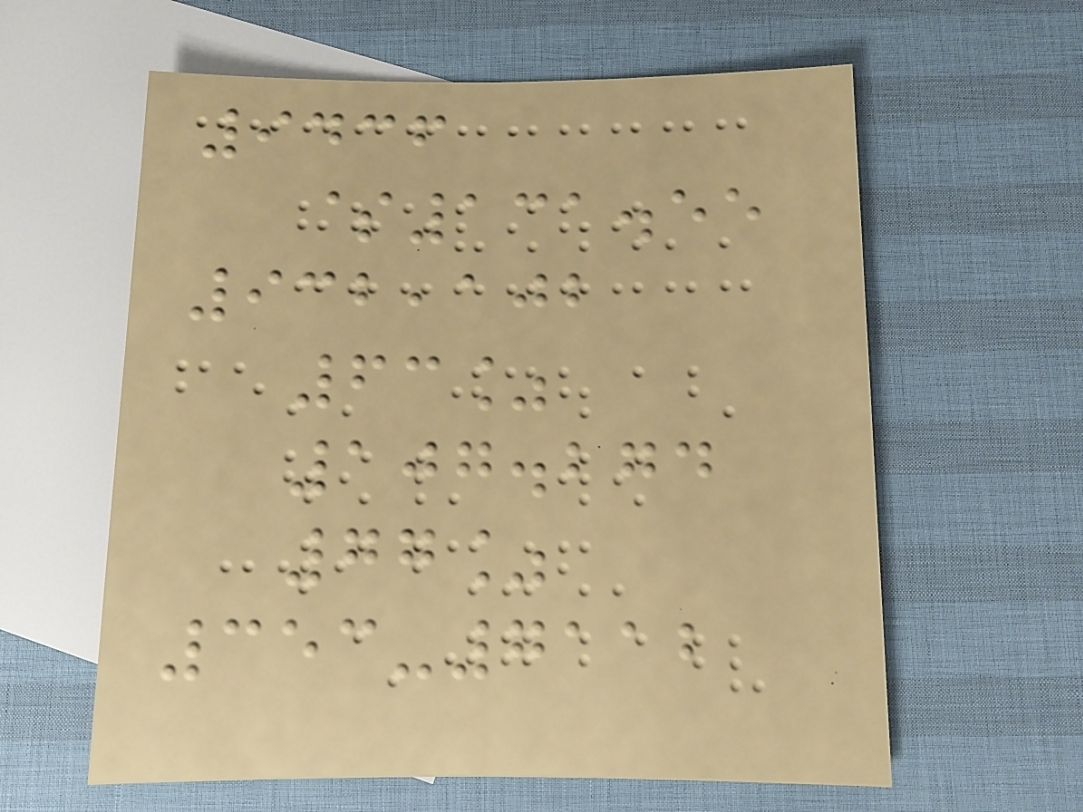9436
$131.55
932,102
63%
107.274
77%
353-7112
